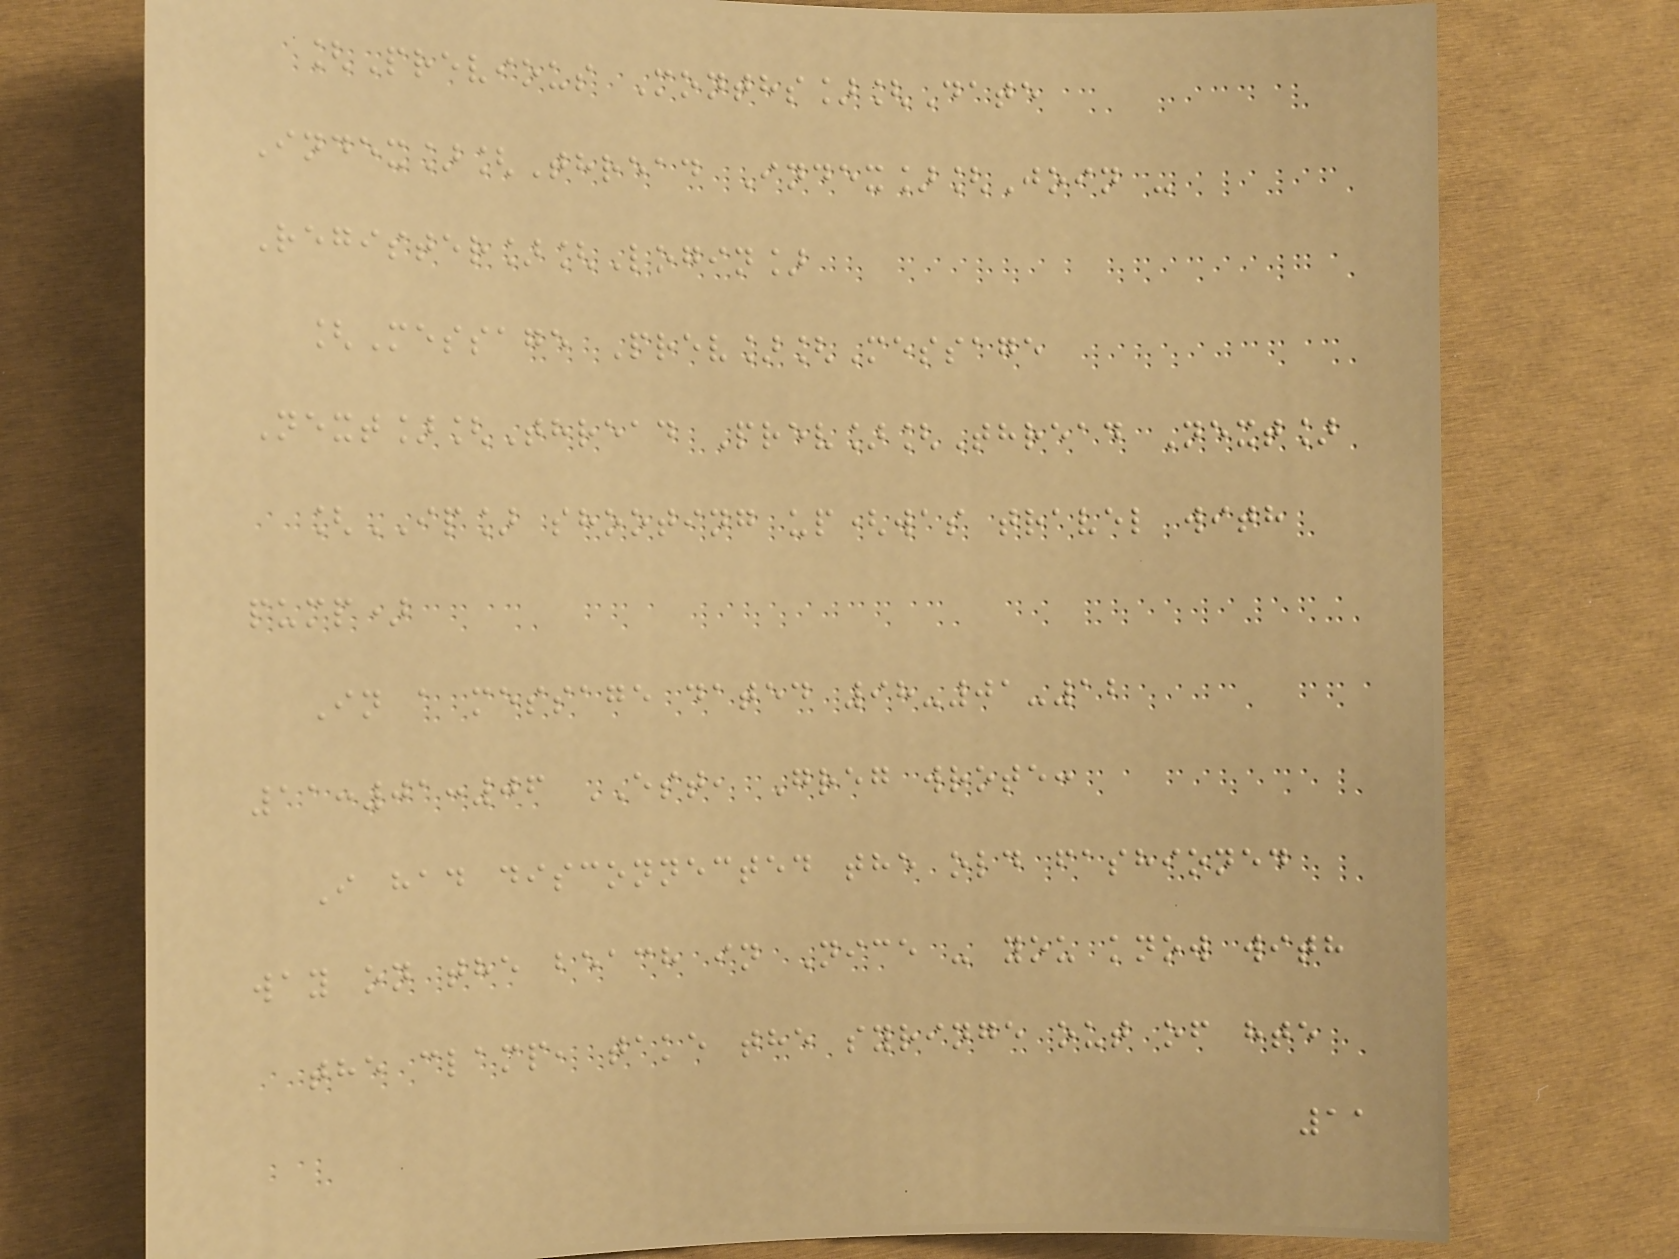[Previous Months][Date
Index][Thread Index][Join -
Register][Login]
[Message Prev][Message
Next][Thread Prev][Thread Next]
[IP] shooting up(was travel with
pump)
In a message dated 98-01-12
11:01:06 EST, Greg wrote:
I had disconnected the old fashioned
way on the beach in Nice - you know with
the clamp, take the syringe out of hte
11
